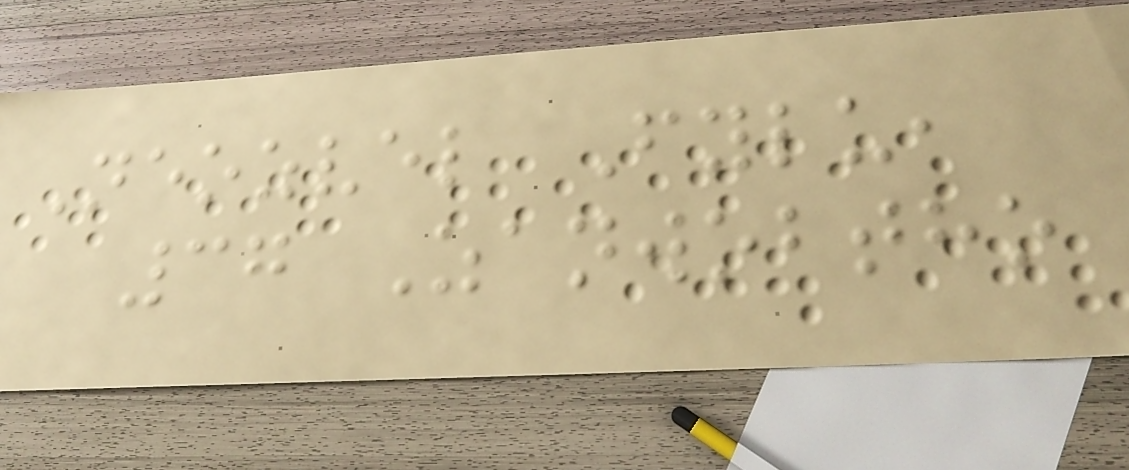Neozvel Fylu,
37 Zanwobtho
